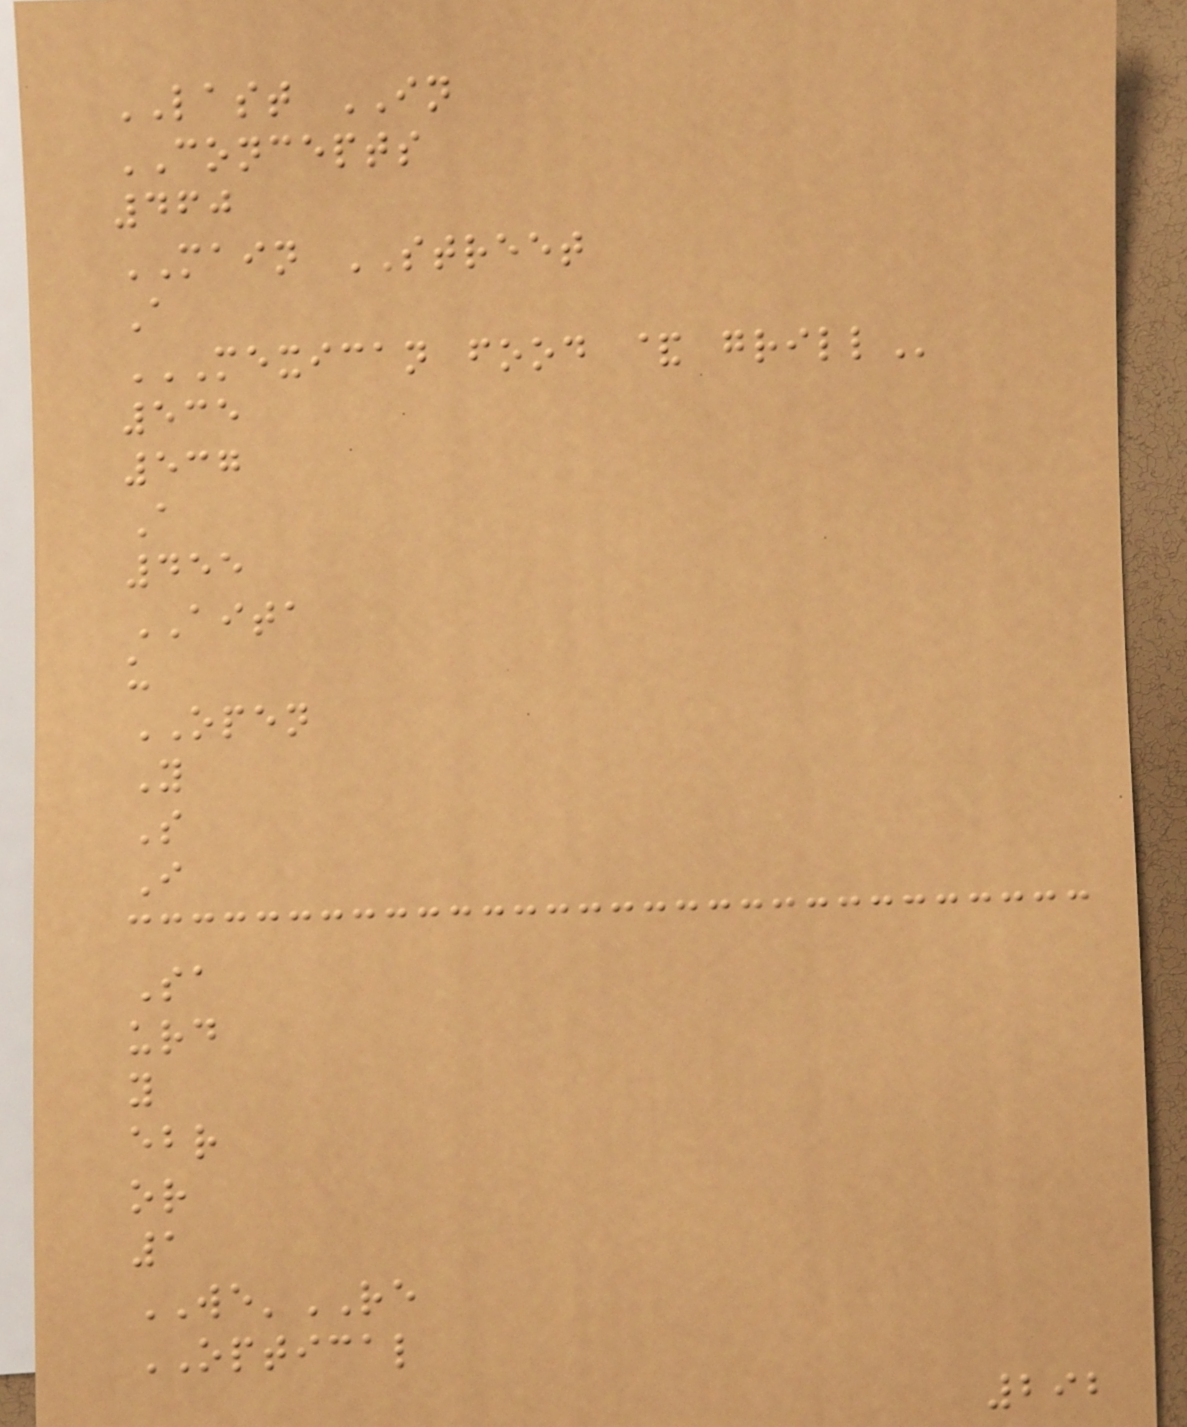LAST IN
CONCEPTS
460
MAIN STREET
A
MEXICAN FOOD & GRILL
535
537
A
455
AITA
u
OPEN
Y
S
I
Sa
urd
y
ebr
or
1
WE'RE
OPTICAL
292
